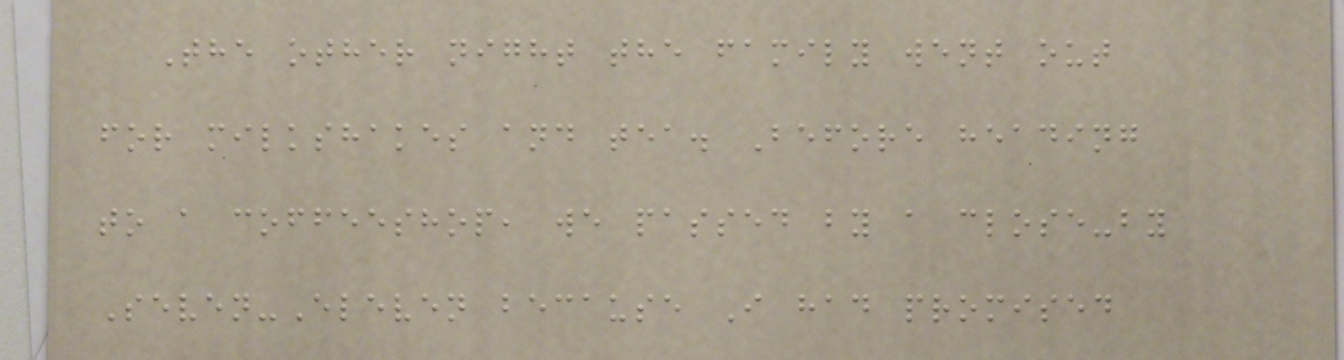The other night the family went out
for milkshakes and tea. Before heading
to a coffeeshop, we passed by a close-by
Seven-Eleven because I had promised
